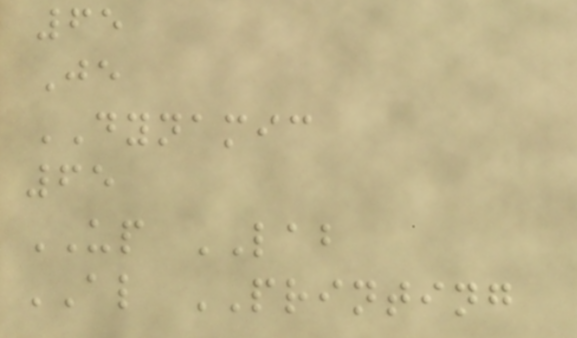65
Je
DYNAMIC
65
UP LAB
AL PRINTING
